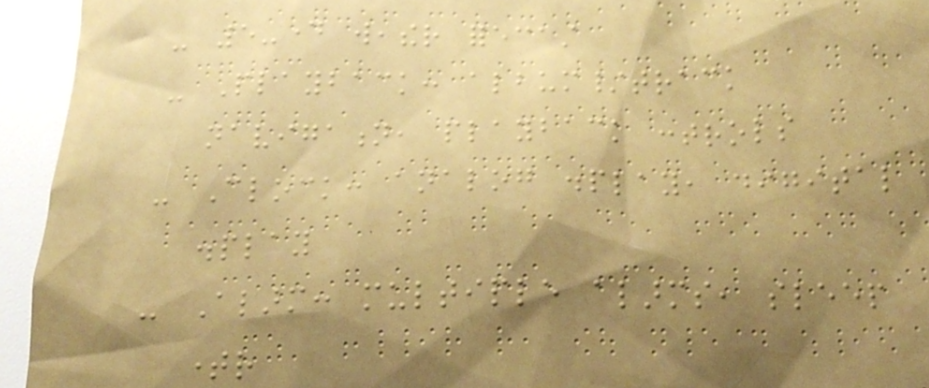- 5-day weather forecast
- Playback: album/track
navigation, playback controls
- Clock: analog display, digital
display
- Alarm: multiple alarms, sleep
timer
